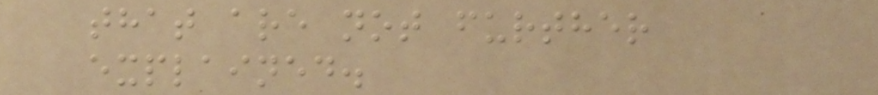that are not further
explained.
